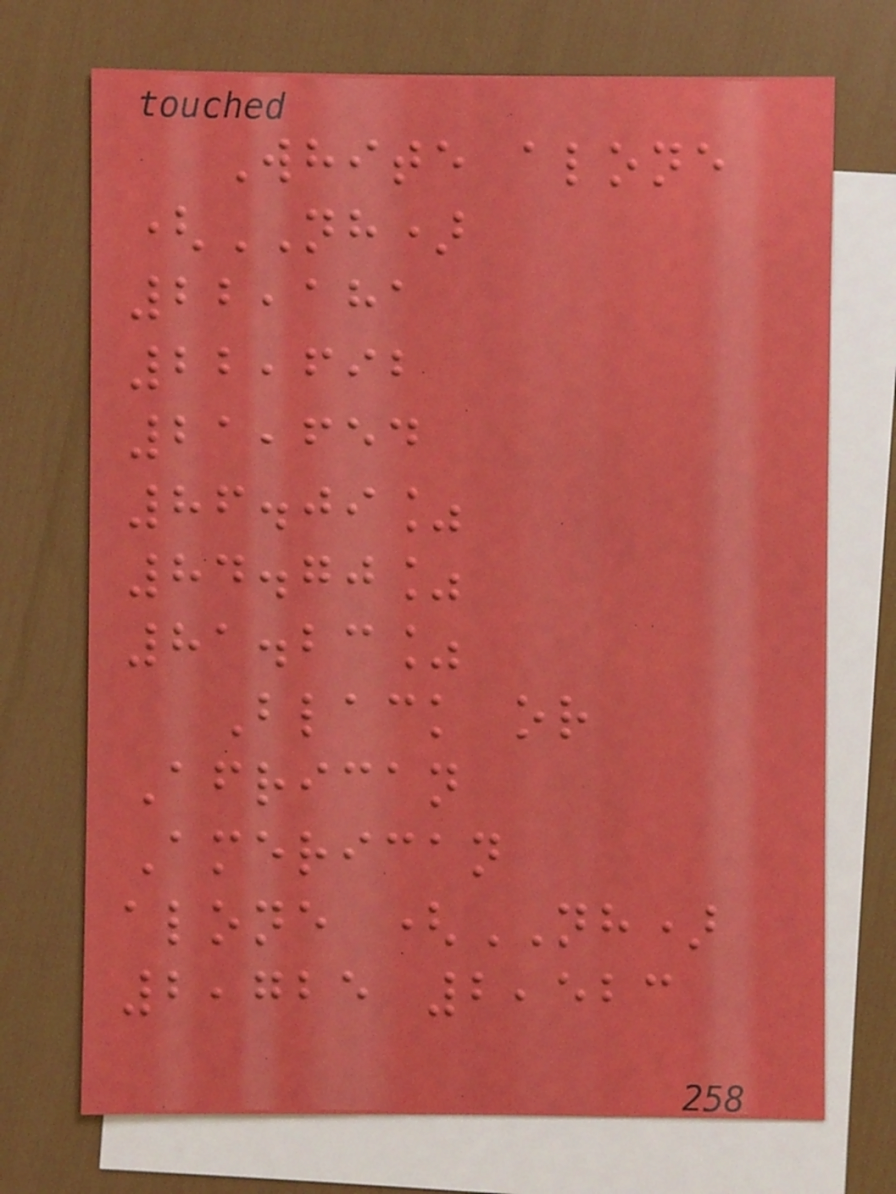White alone
(NH)
22,181
22,692
21,654
86.09%
84.70%
81.23%
Black or
African
American
alone (NH)
2,725 2,523
